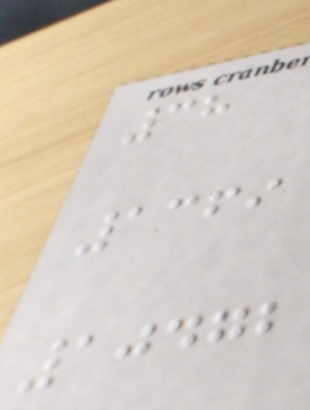38
1369
10472
